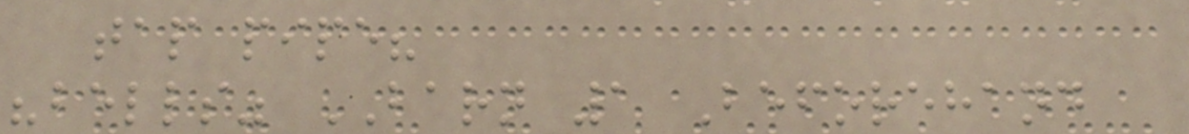tap pipe?
"bells" BARN 1 Beforehand
